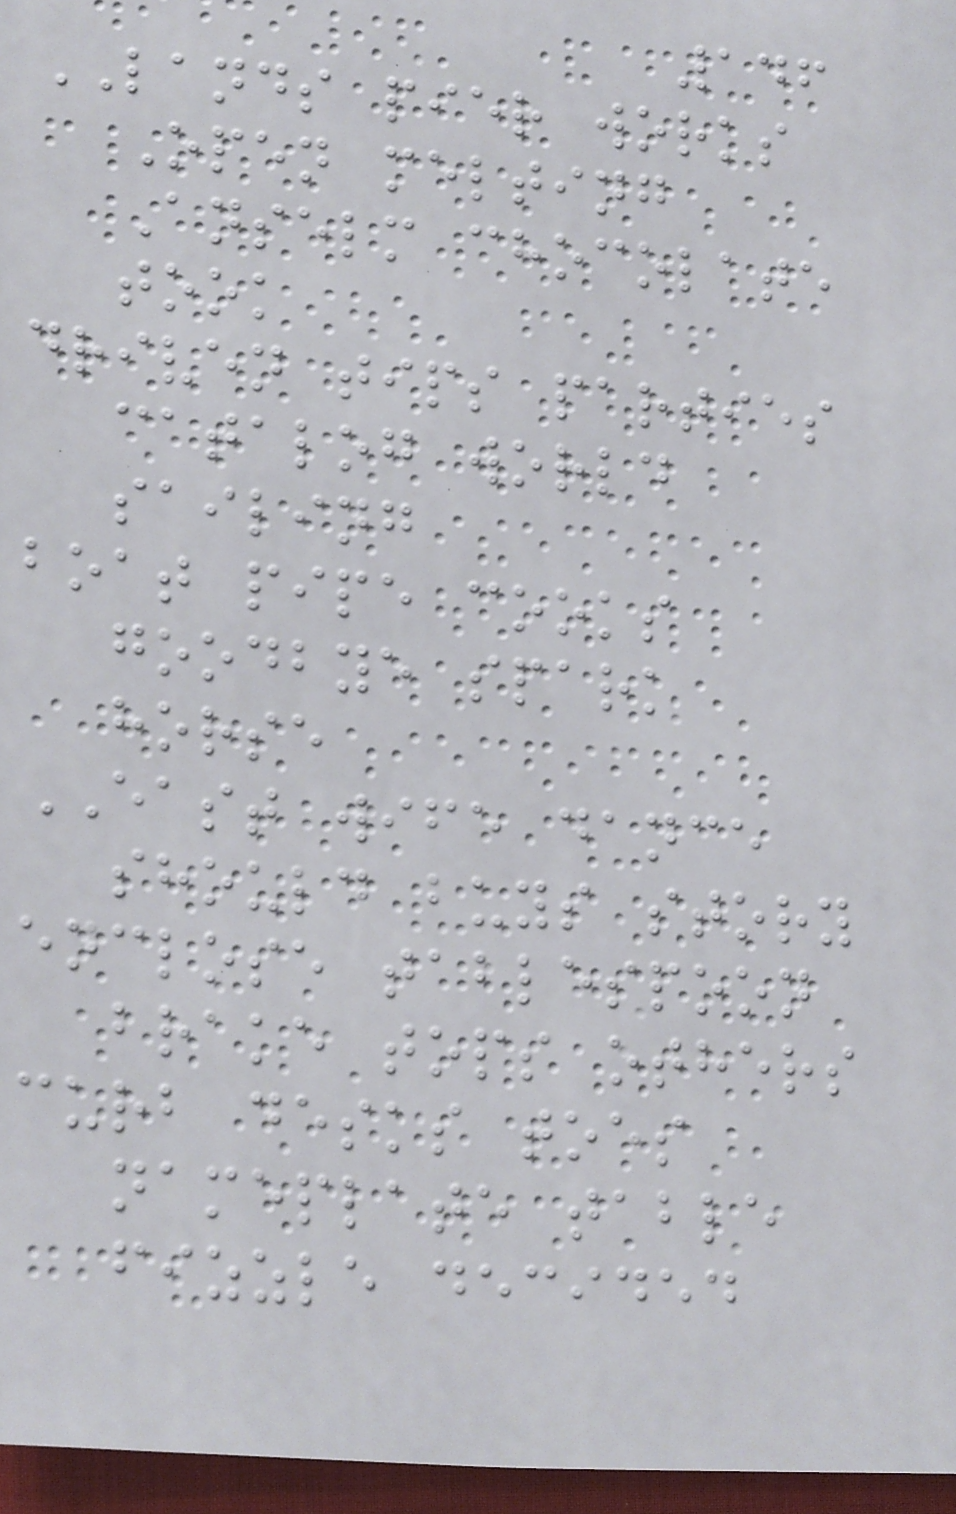146
LANDS pier works
Open melting
Anselm chocolate
took
driven tips parties
catalog world
sailing
boat pipe cooks
goodbye spark
horse
EAST wife dance
should buys story
enclose tablespoon
brake tops others
curb desks toes
nameplate table
fizzle decided
